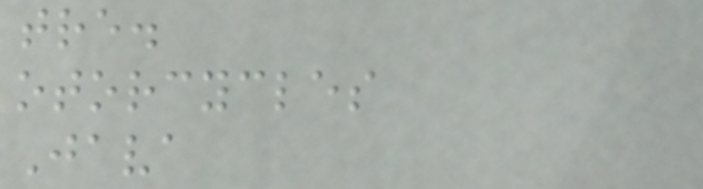tre.
otorcycles
Java
